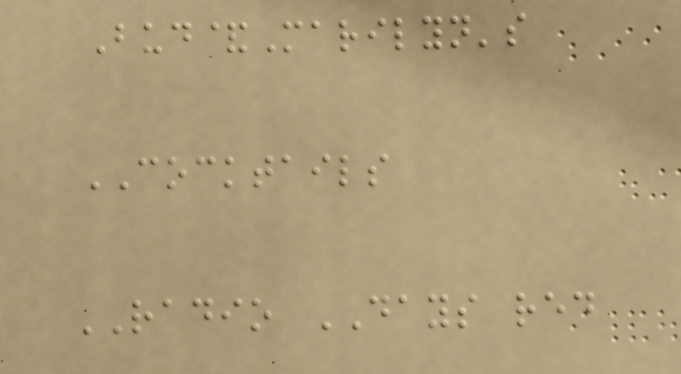Bud&Marilyn's
COCKTAILS
RADIO DAYS red
